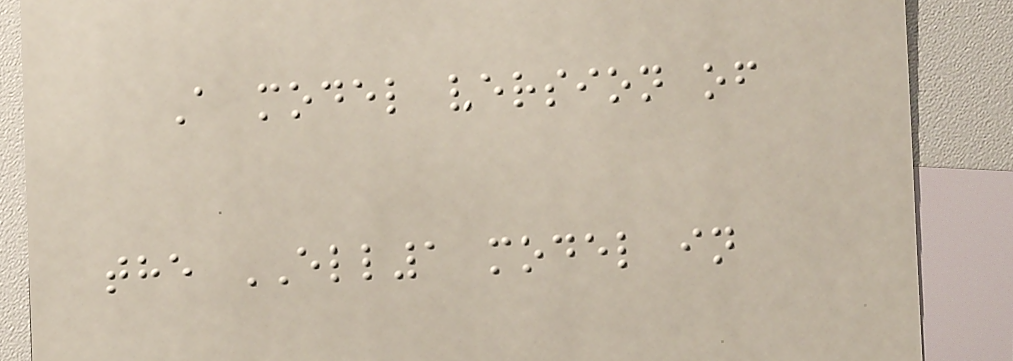A model version of
the ELL1 model in
